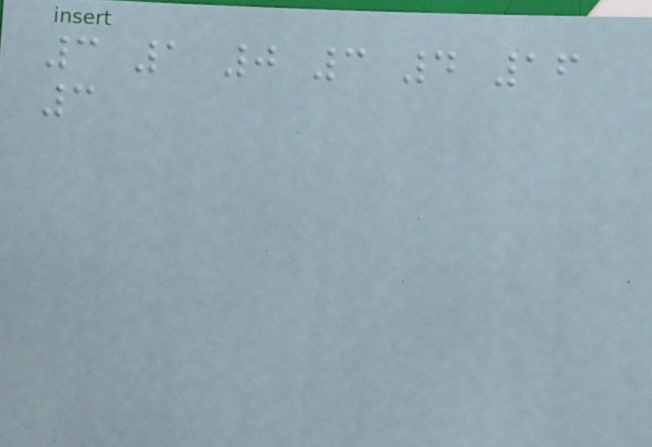3 1 0 3 4 16
3
